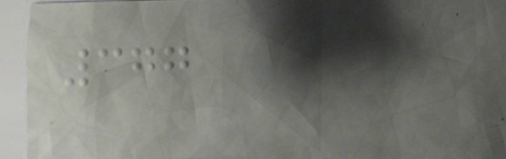377
